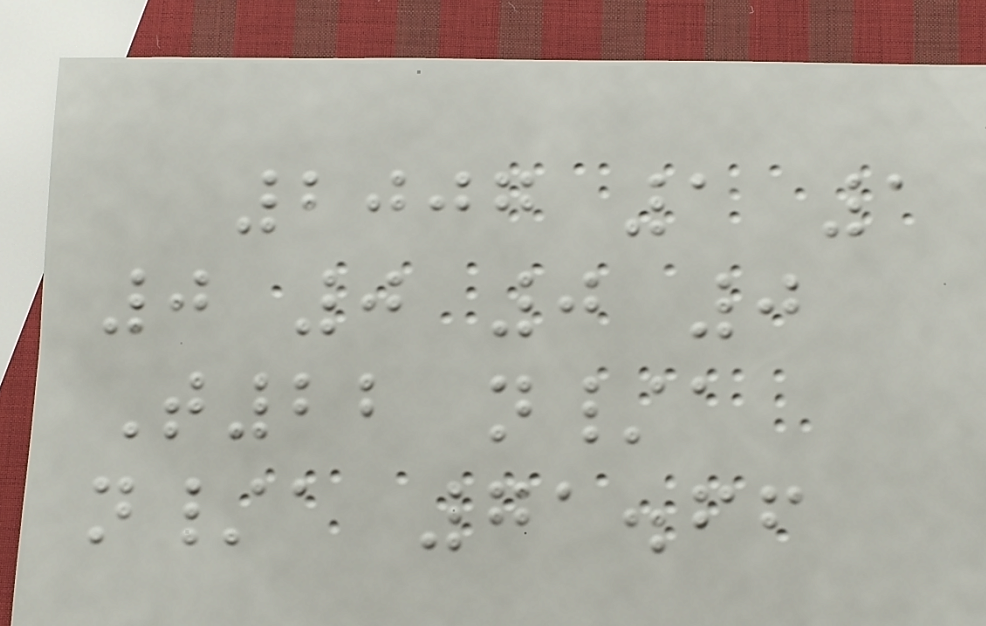2007 1 1
0 0 0 0
T22 n/a
n/a 71.66
